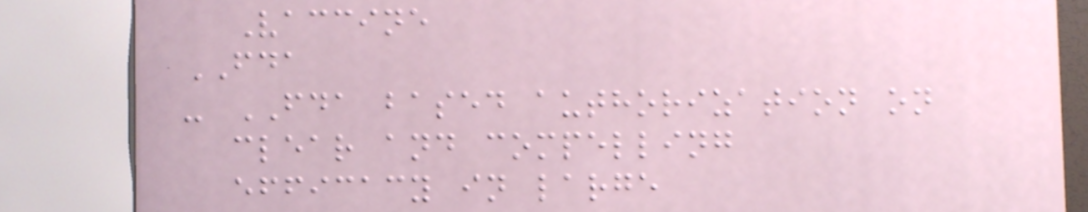Vaccine
FDA
- FDA based authorization on
clear and compelling
efficacy in large
